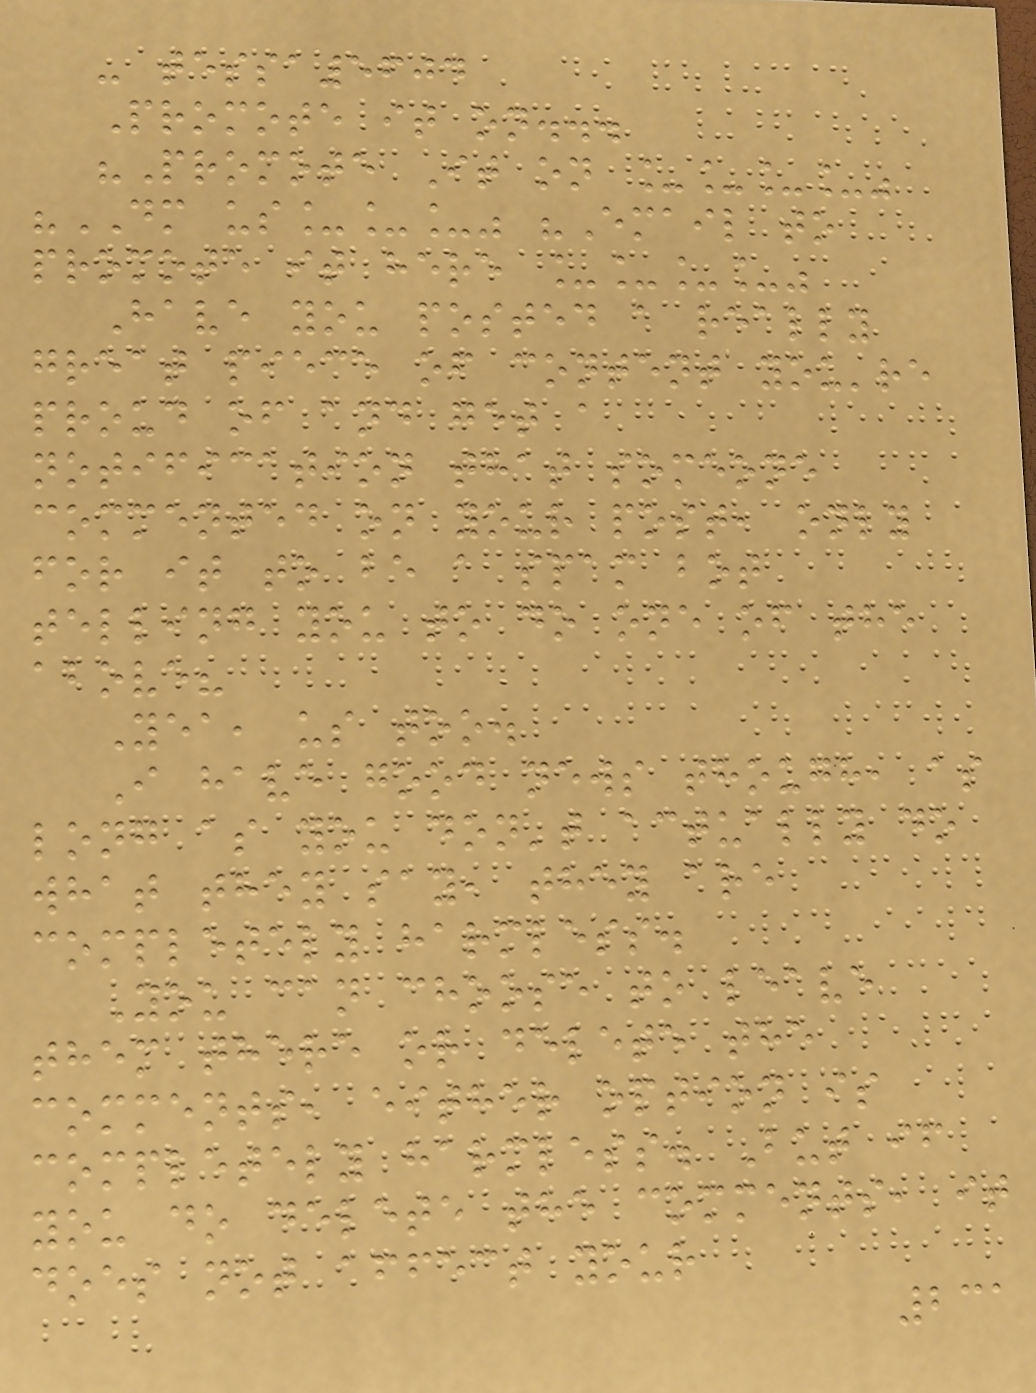- tessa5604
Promote it on...
"Promote It on ____"
"DM us___" "Email to
promote it here ____"
Have you posted a really
great piece of content you're
proud of and get a
notification that someone
commented on your post, only
for it to be a spam bot
telling you to do one of the
above?
Yea, us too.
I have good news though, as
long as you don't actually do
what they say, they are
completely harmless.
You can choose to leave
them there or delete the
comments, either option is
completely harmless. But if
you do delete the comments, it
does not affect your
231
